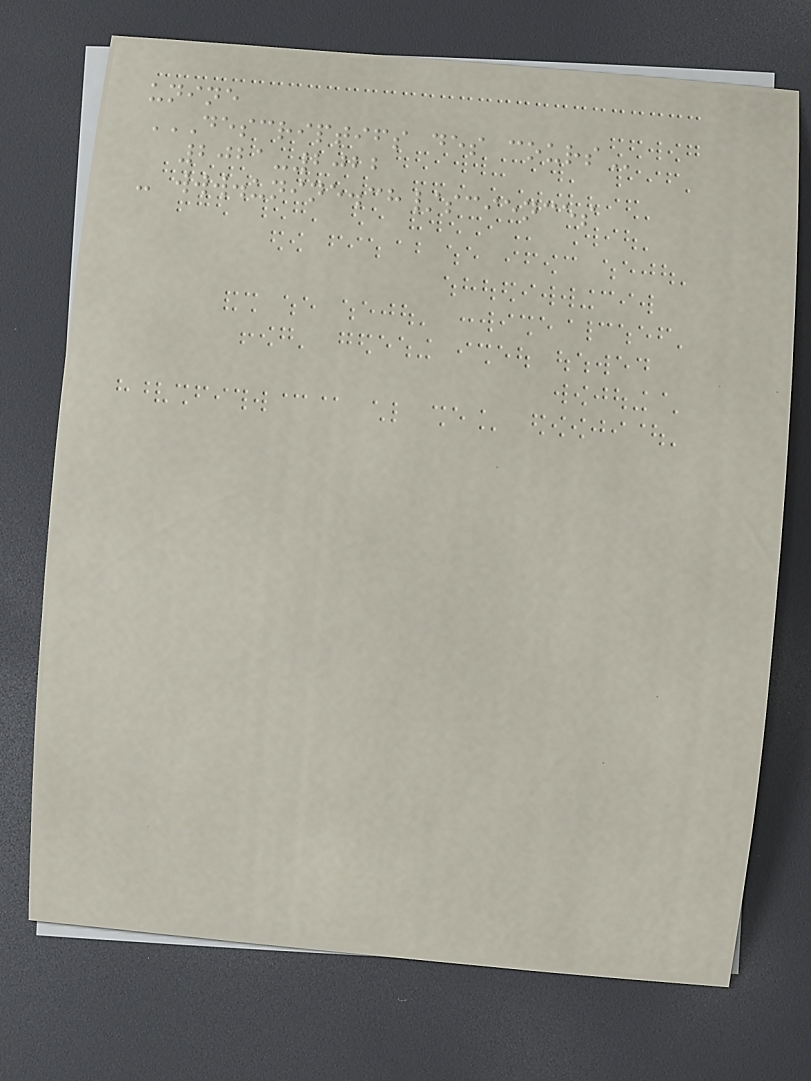unine
DESCRIPTIFS DES COURS
2021-2022
- www.unine.ch/sciences
